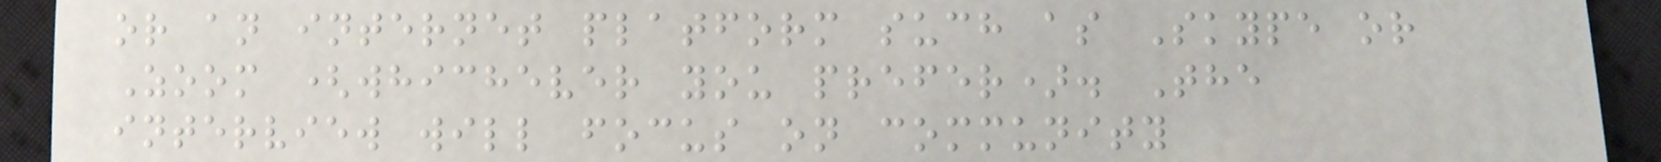or an internet platform such as Skype or
Zoom (whichever you prefer). The
interview will focus on community
